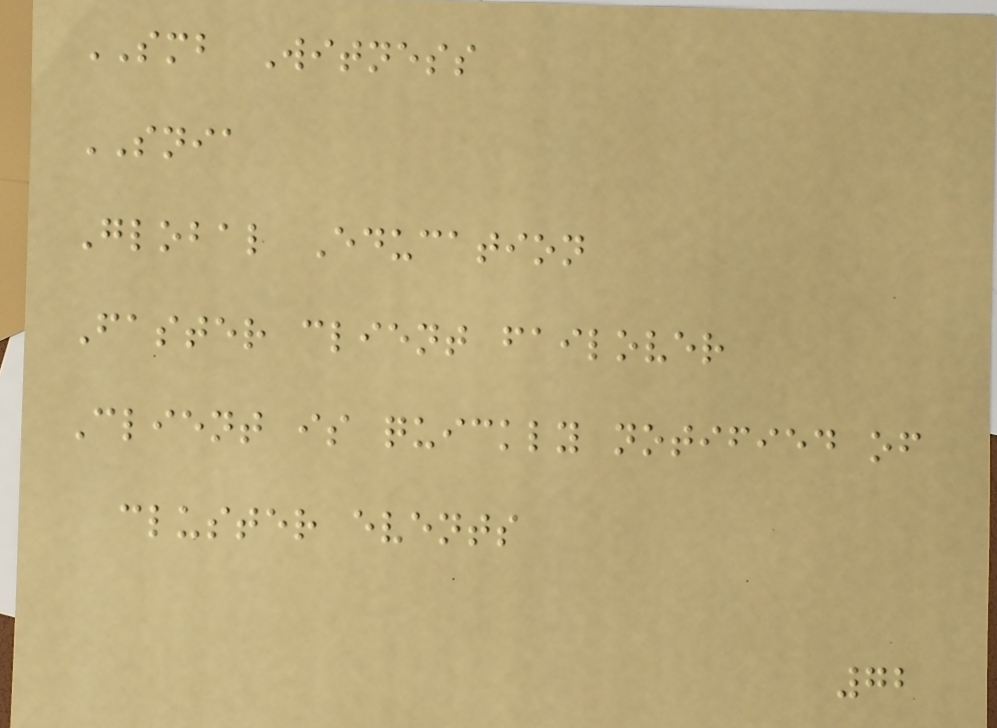SMB Witness
SNIA
Global Education
Faster client failover
Client is quickly notified of
cluster events
72
